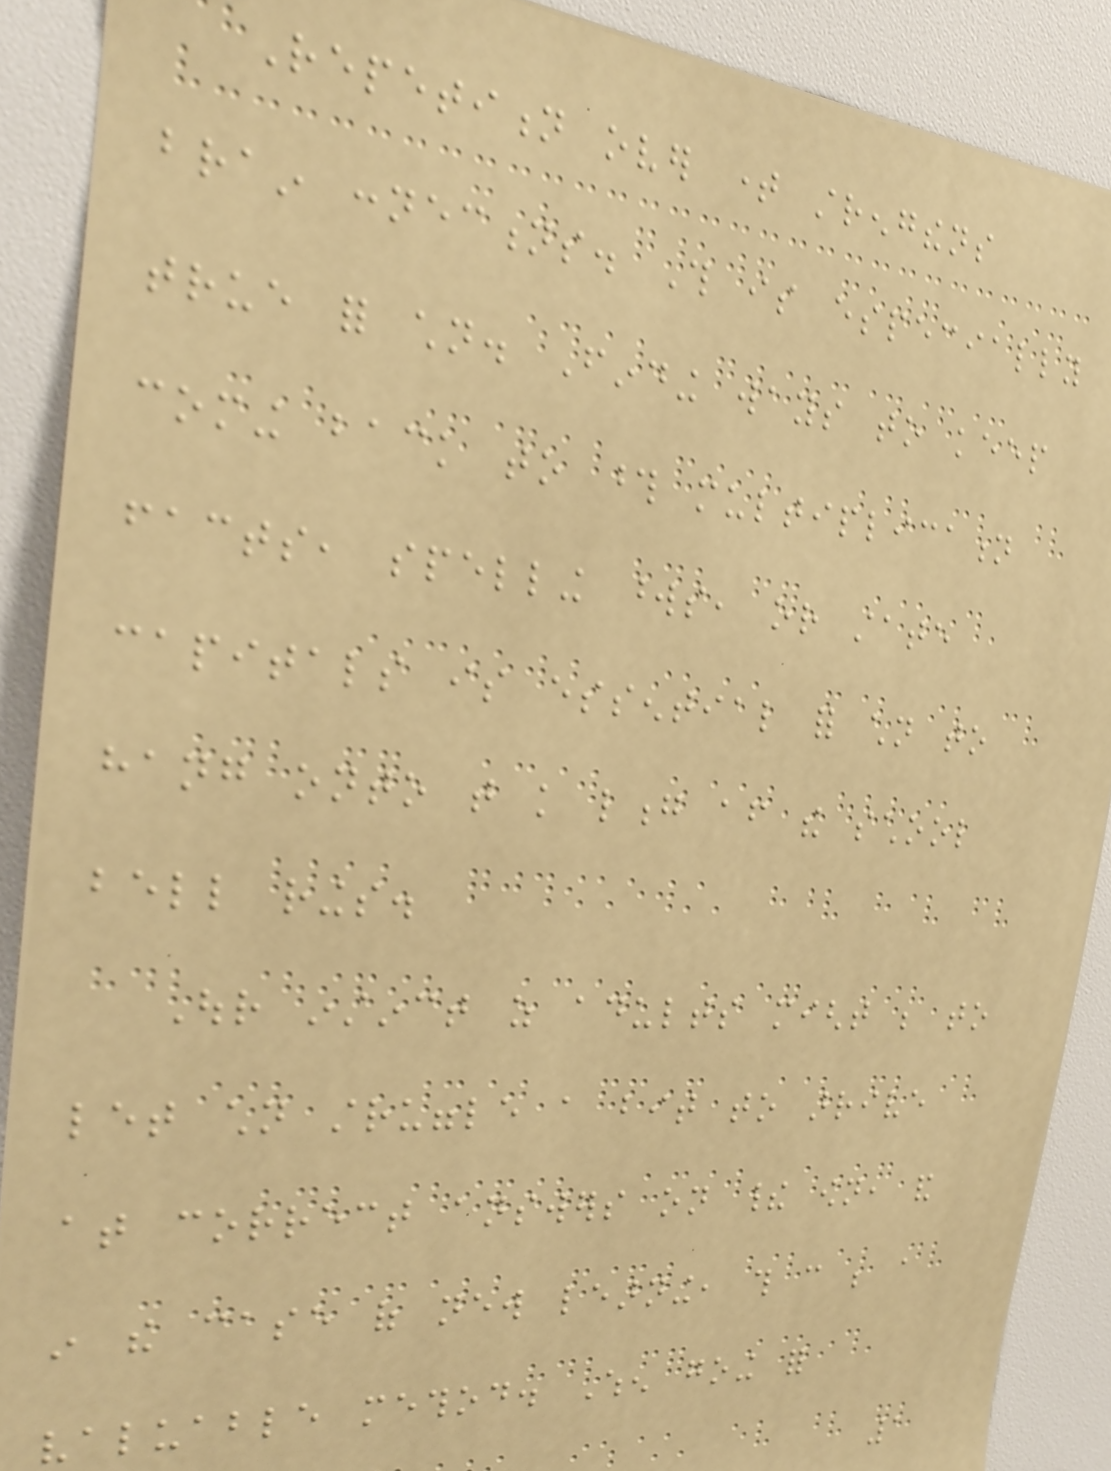Repetition over time strengthens
brain connections. This is especially
true for children. Finding ways to keep
coming back to those multiplication
facts, spelling words, or state
capitals is essential for children to
hang onto that knowledge long after the school
bell rings.
Our instinct as adults might be to
let children struggle a bit to arrive
at correct answers on their own, and
in the case of new learning, this can be a
valuable method. When going for
1
